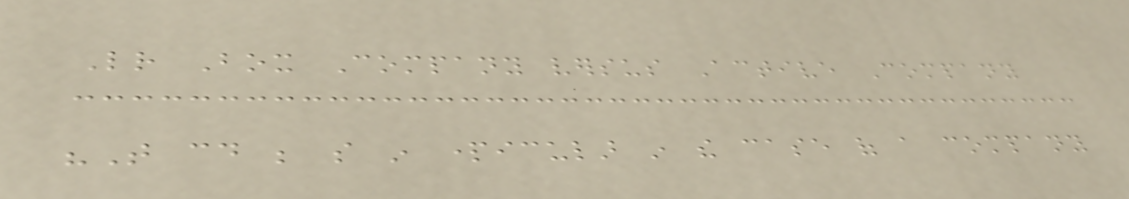Letter Box Company versus Active Company
"That could be so in particular in the case of a company
